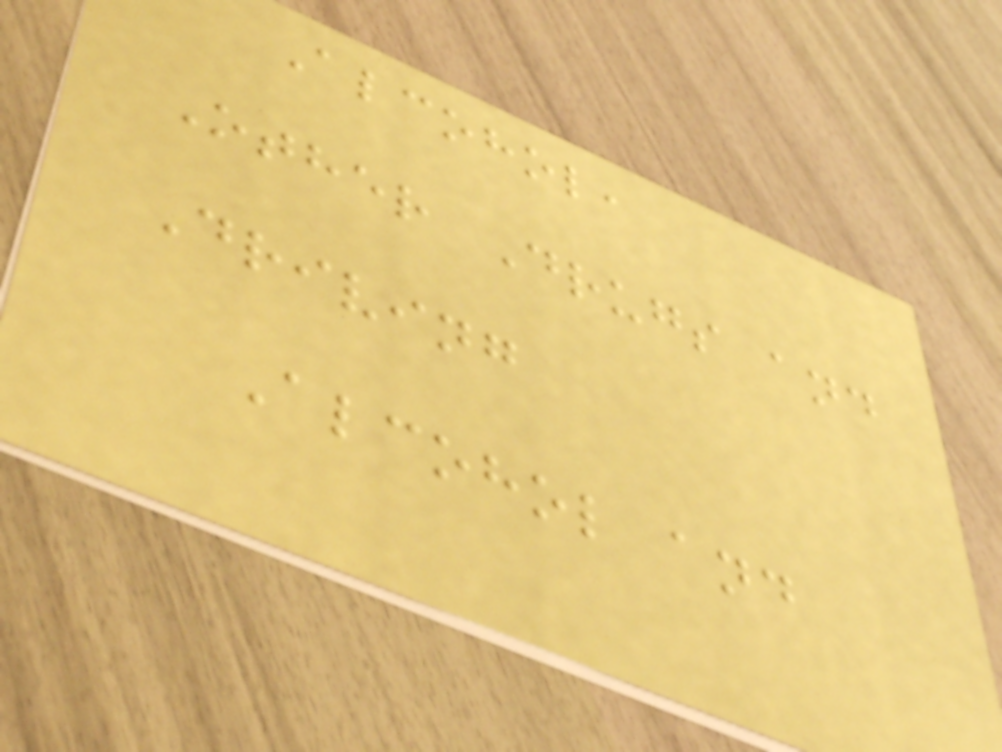Alcohol,
Other Drugs and
Driving
Alcohol and
